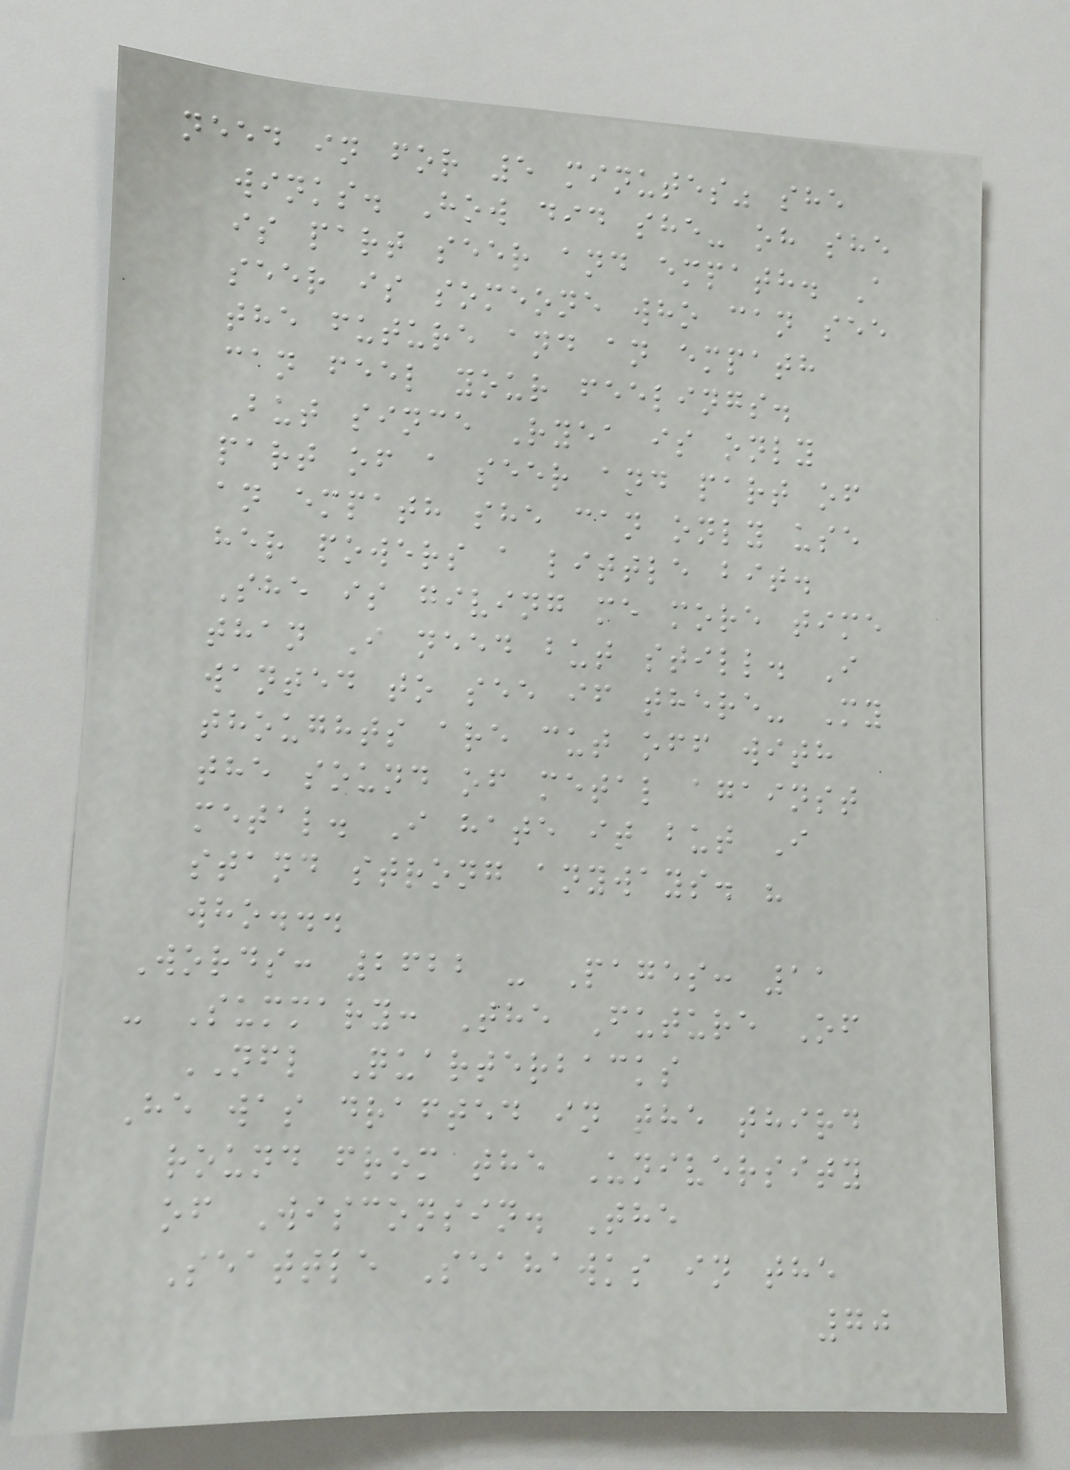need in for 5 minutes" she
winks. How did she- oh she
is part seer and empath. A
seer is someone who can see
the future and an empath
can feel your feelings.
But since Ryea is only
part of a seer and part of
an empath she can only use
her powers a little bit.
She is giving me more time
than I need but still. I
wanted to see if there- My
thoughts are cut off with
the sound of metal against
metal. I hate it but I
stand strong anyways. "
who...
Words: 2622 - Pages: 11
- Summary: The Future Of
NFL Quarterbacks
He was drafted in the third
round from the University
of Wisconsin. The
Seattle Seahawks in the
70
